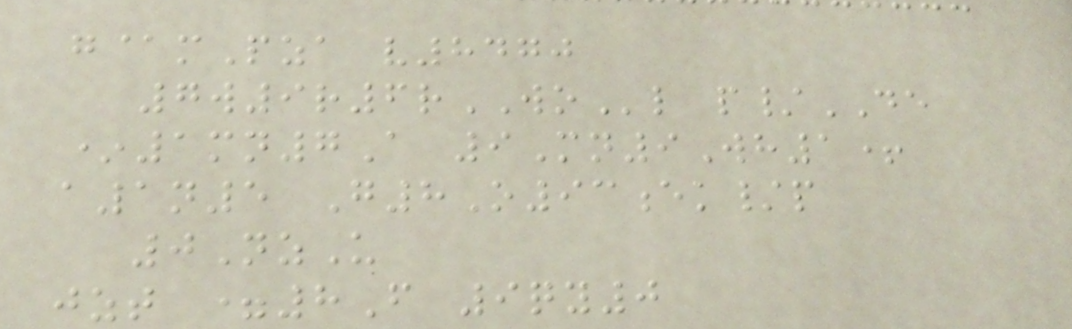g@mPza v8470
7w9r6rWOl p/DE
*1mn7A 9Mn9Wh1+
a1n5 G8O93ek/p
0NzU
jzt =8F 9qy0
